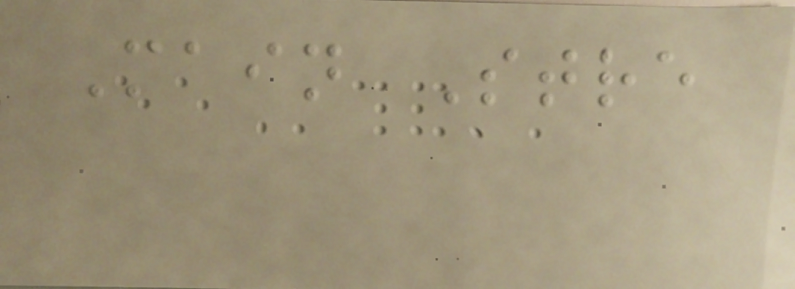Main Stre
